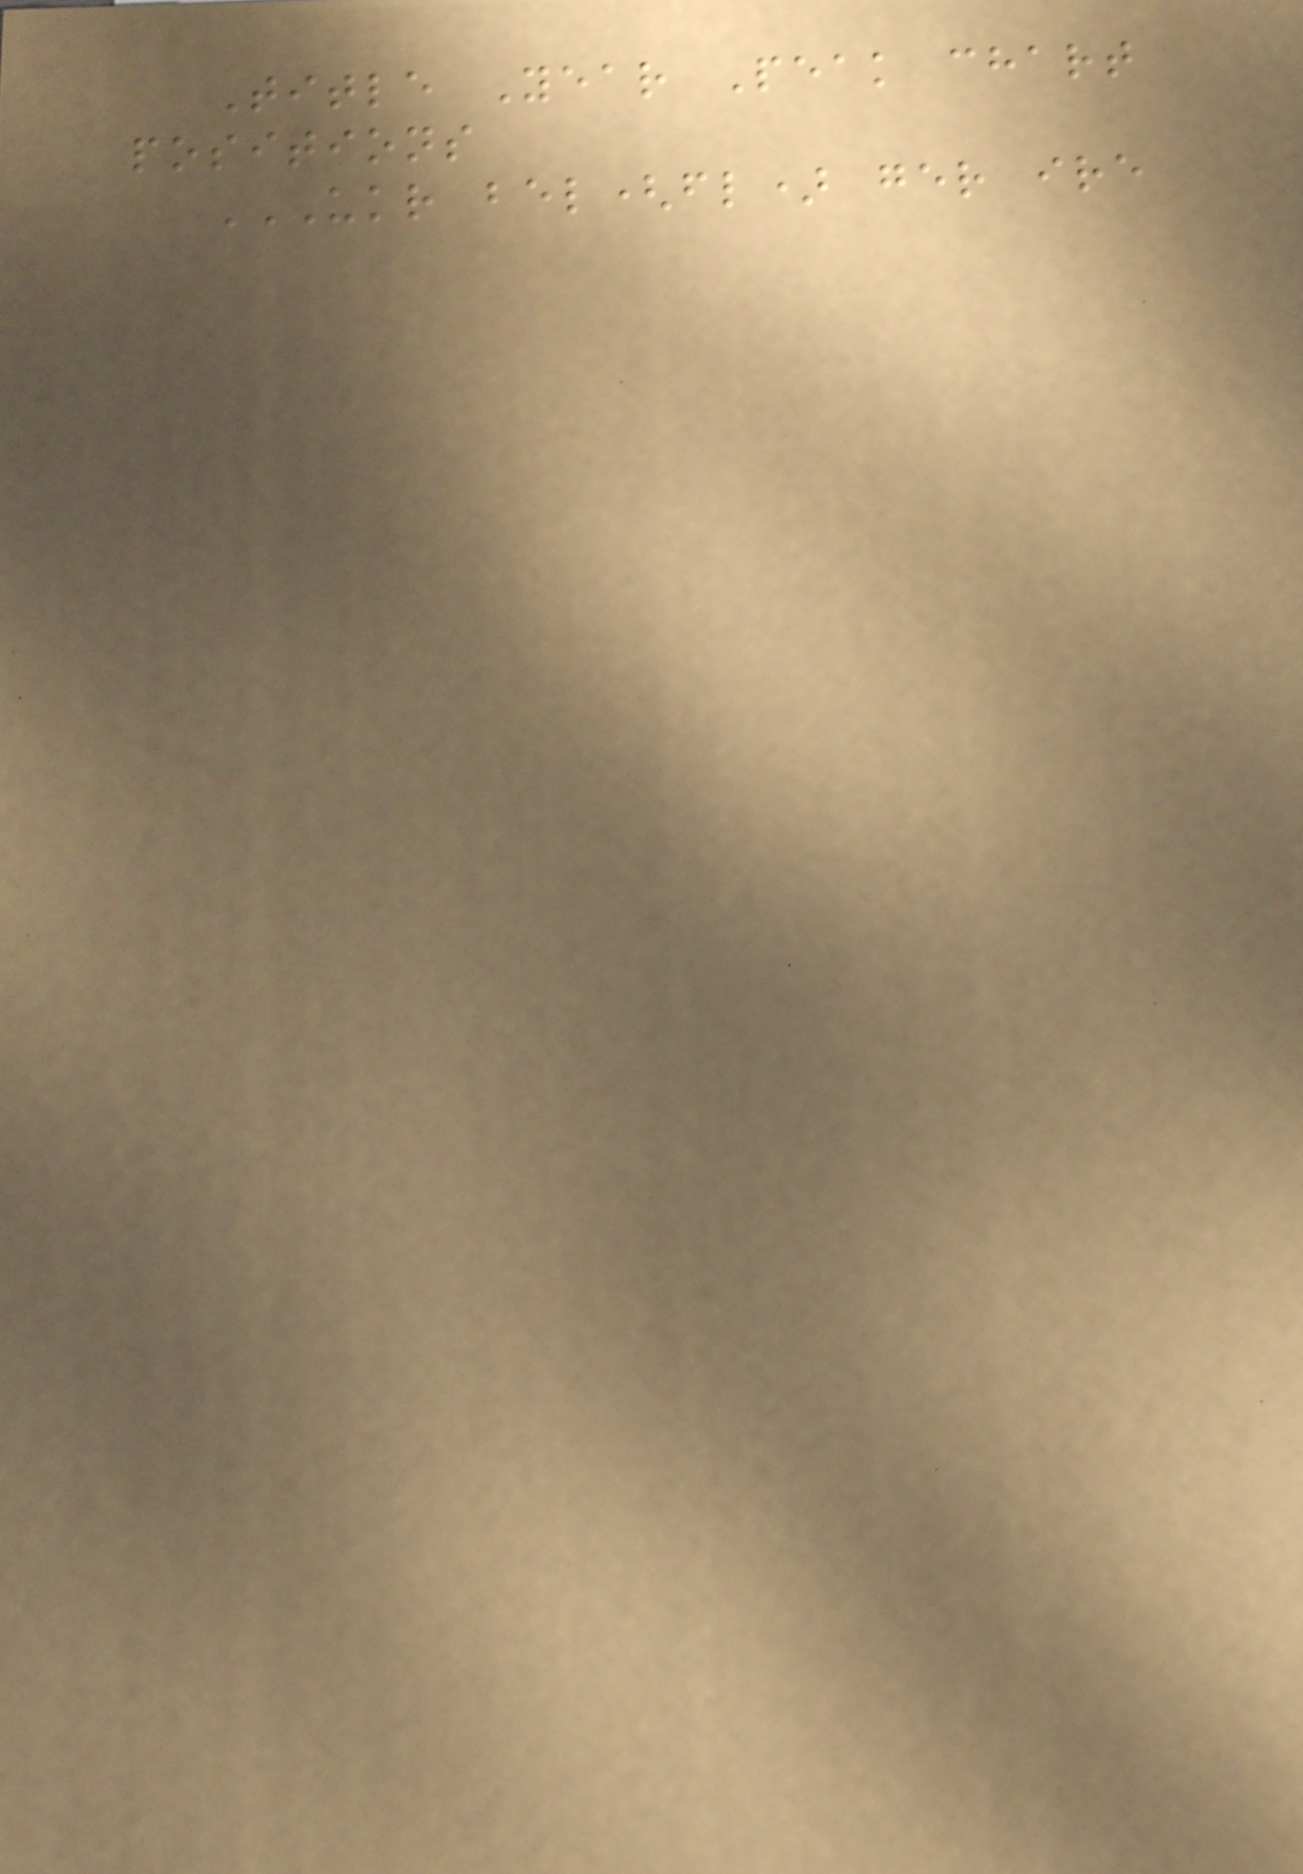Title Year Peak chart
positions
UKR BEL(FL) GER IRE
